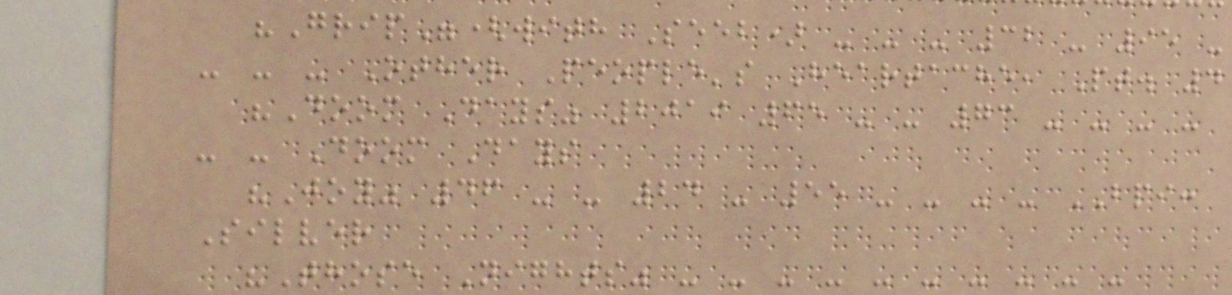"Grip"(with Seeb) - - - 32 - 95 -
- - - Other People's Heartache, Pt. 4
"Doom Days" 2019 65 - - 73 - - - -
- - Doom Days
"Joy" 46 - - 24 - 55 - - - - BPI:
Silver
"Those Nights" - - - - - - - - - -
